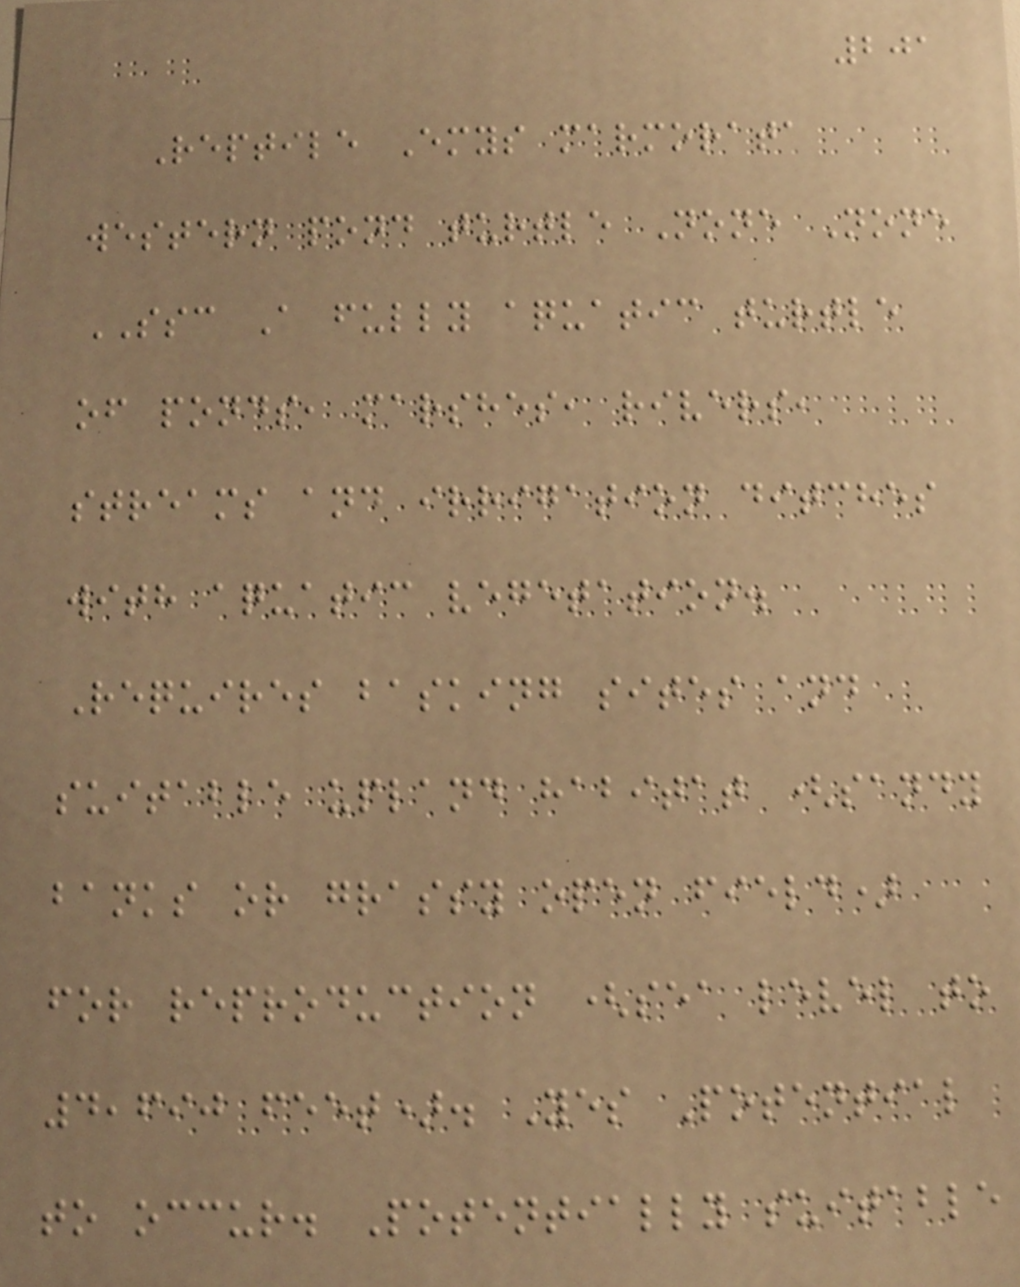201
Reptile Emys marmorata
western pond turtle None None
SSC A fully aquatic turtle
of ponds, marshes, rivers,
streams and irrigation ditches
with aquatic vegetation.
Requires basking sites and
suitable upland habitat (sandy
banks or grassy open field)
for reproduction (sea level to
4,690 feet). Yes Potential
to occur. Potentially suitable
